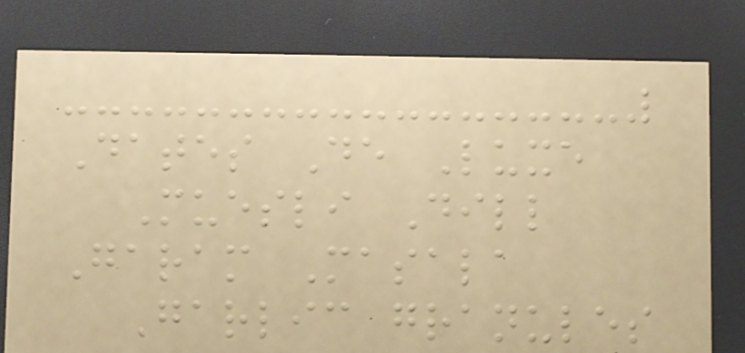Dates De Luxe
Muesli Dill
Garam Masala
Garlic granules
